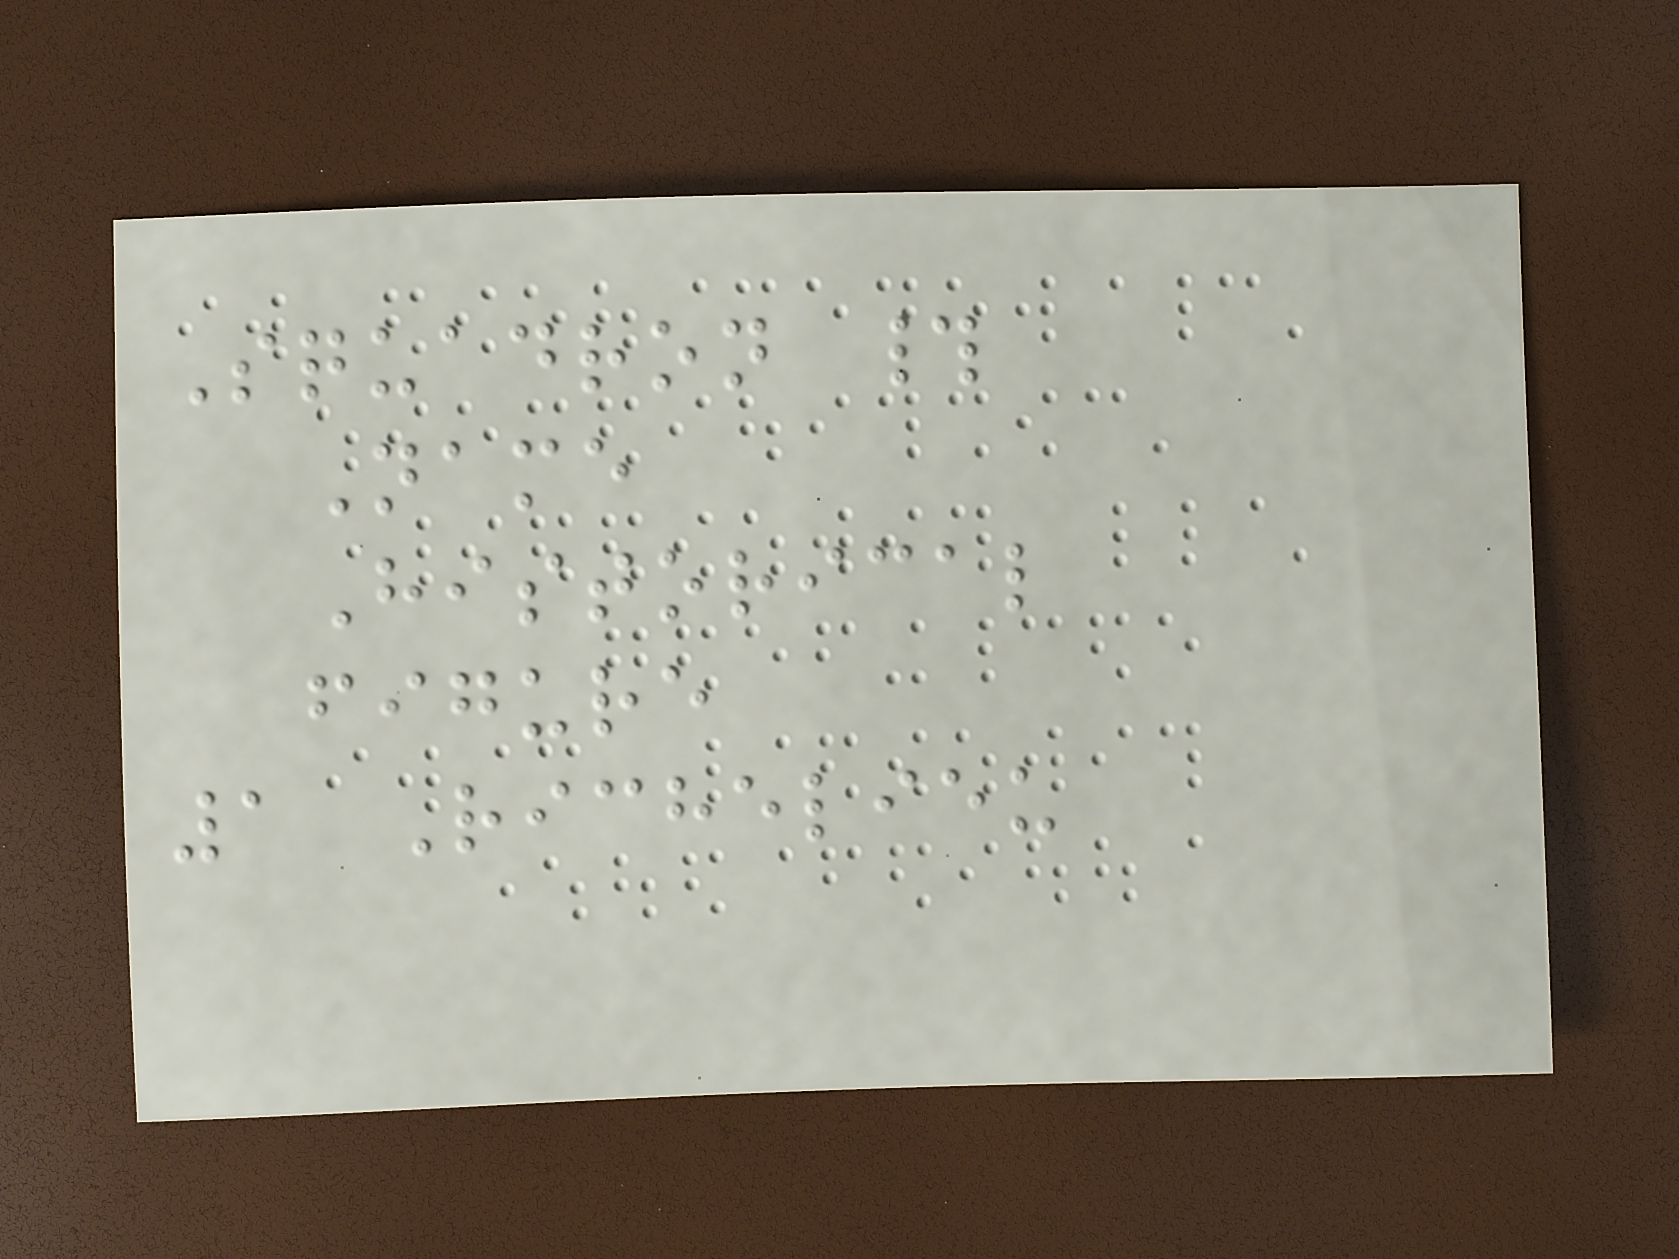Squadron #
Name
Historical
figure
1 Richelieu
